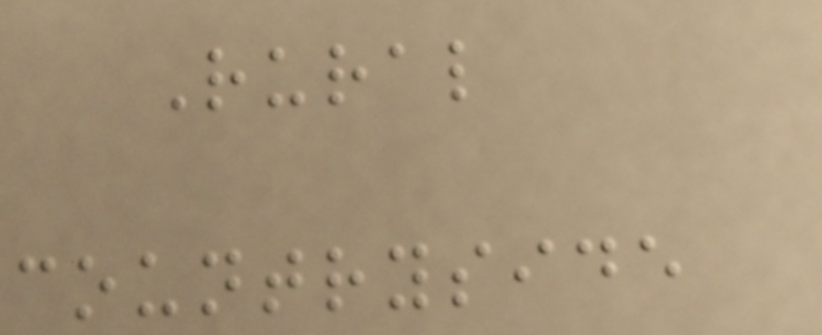Rural
countryside
